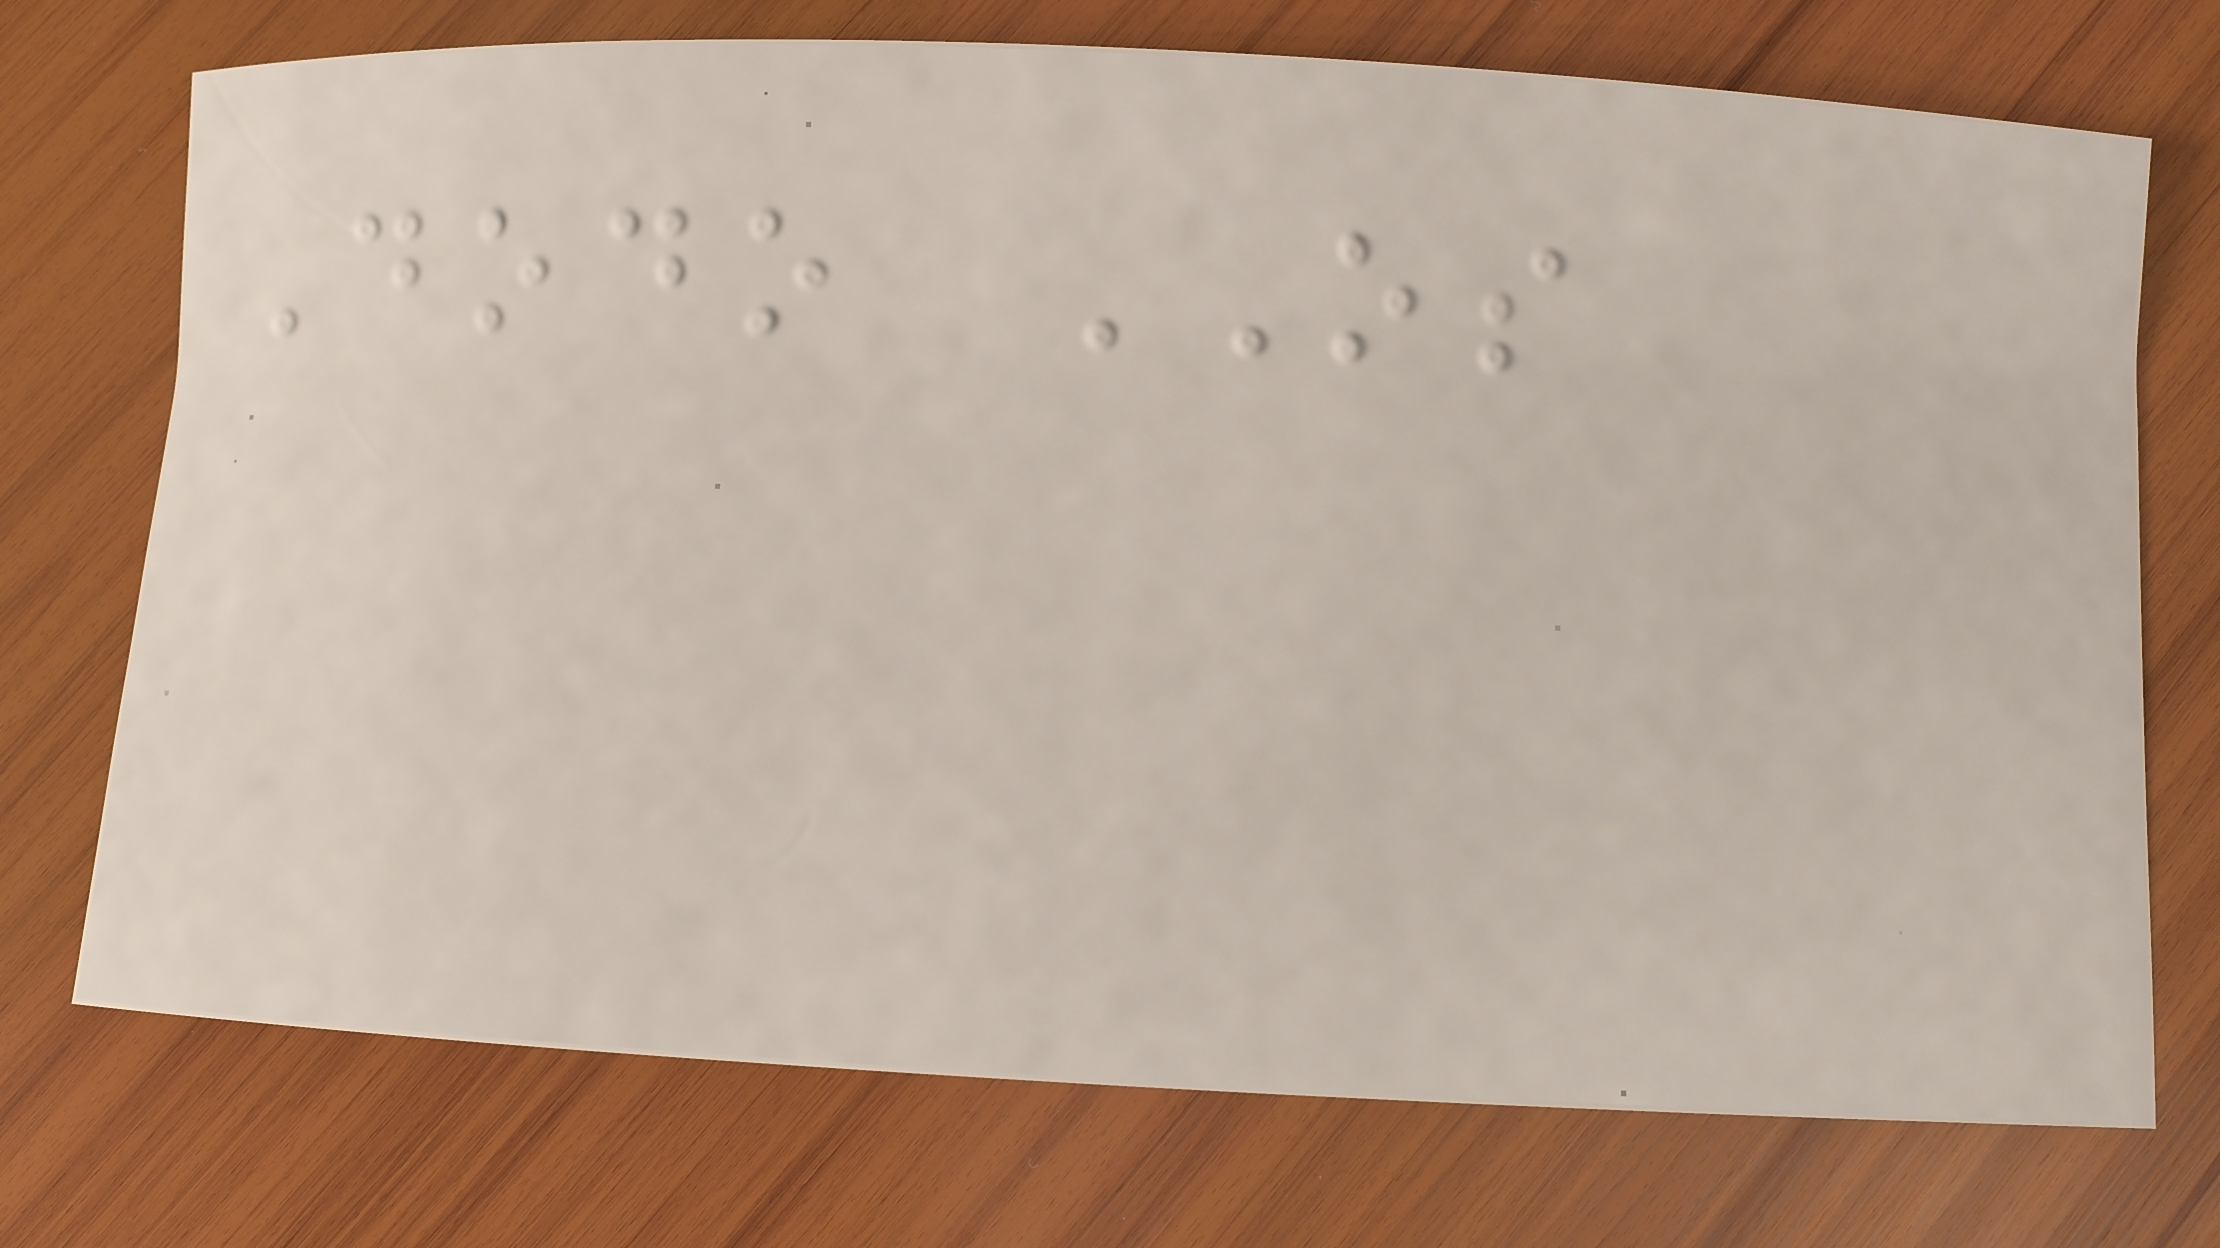Dodo OS
